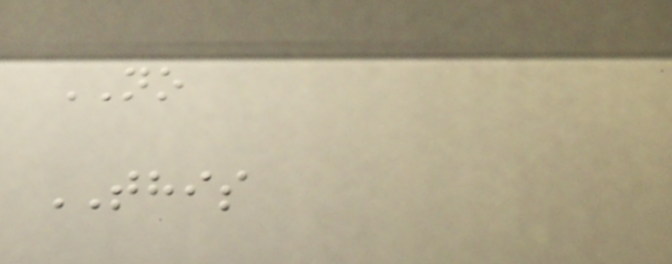NO
THIS
